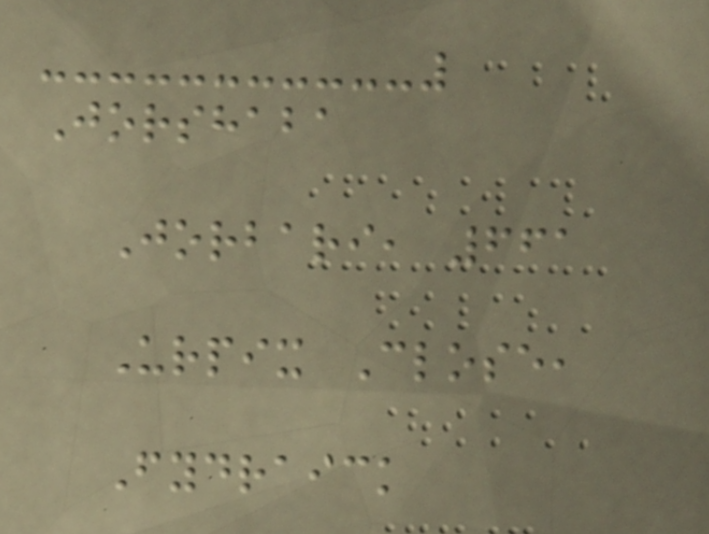Jorshaba
Jorbari, 661
Urpix Close,
Fydraick
